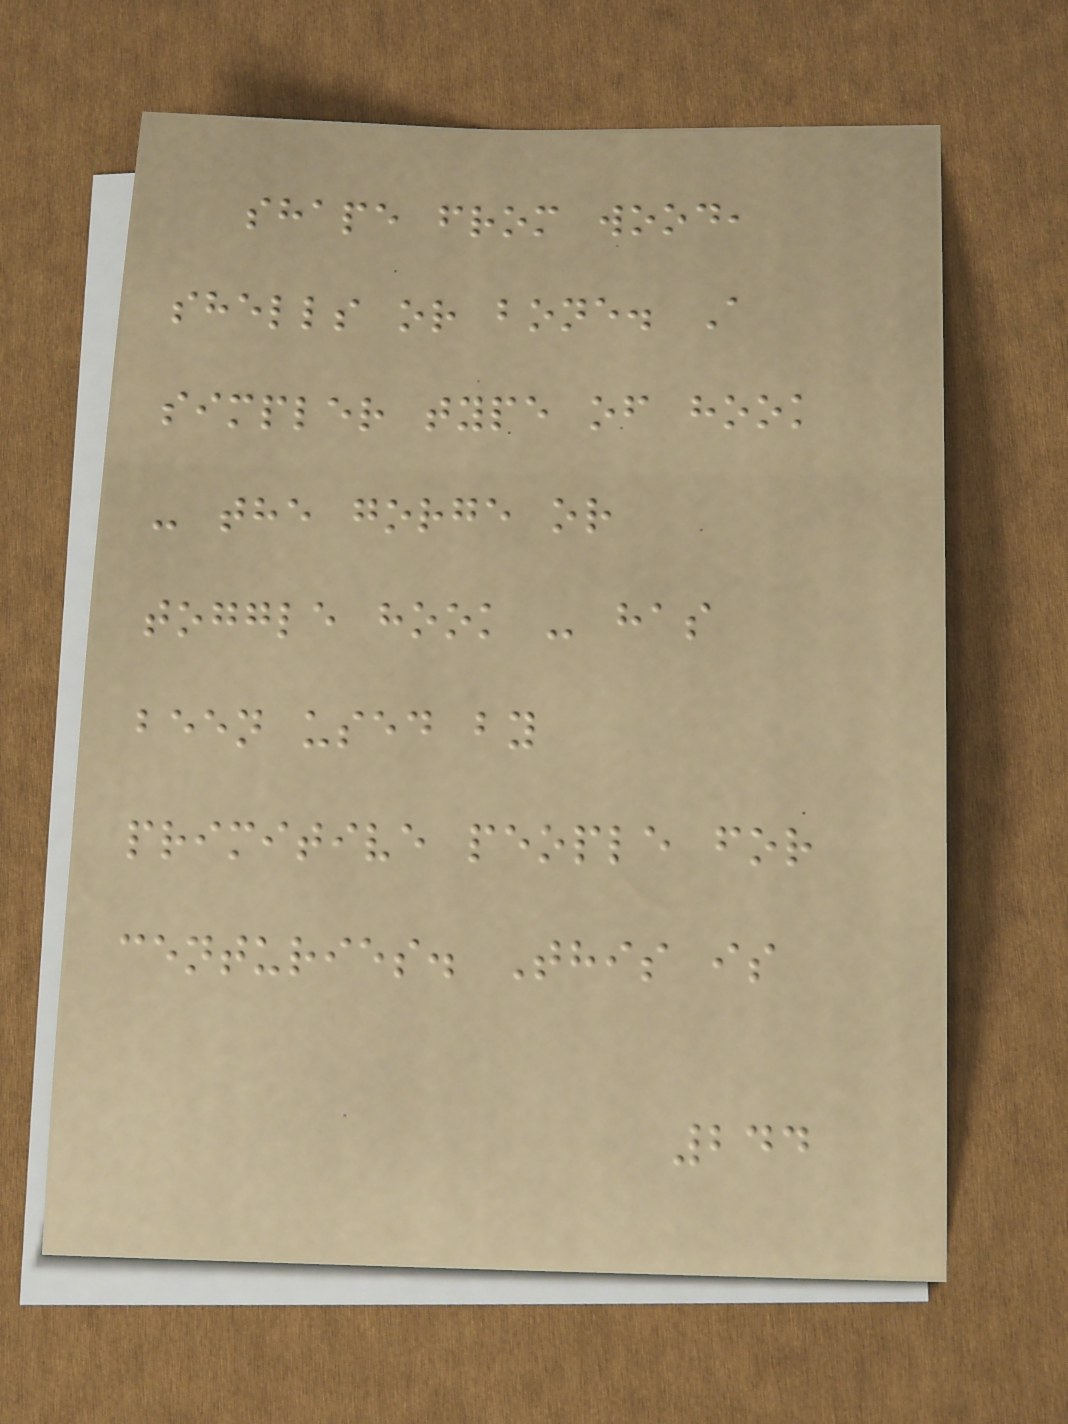shape from wood,
shells or bone. A
simpler type of hook
- the gorge or
toggle hook - has
been used by
primitive people for
centuries. This is
244
